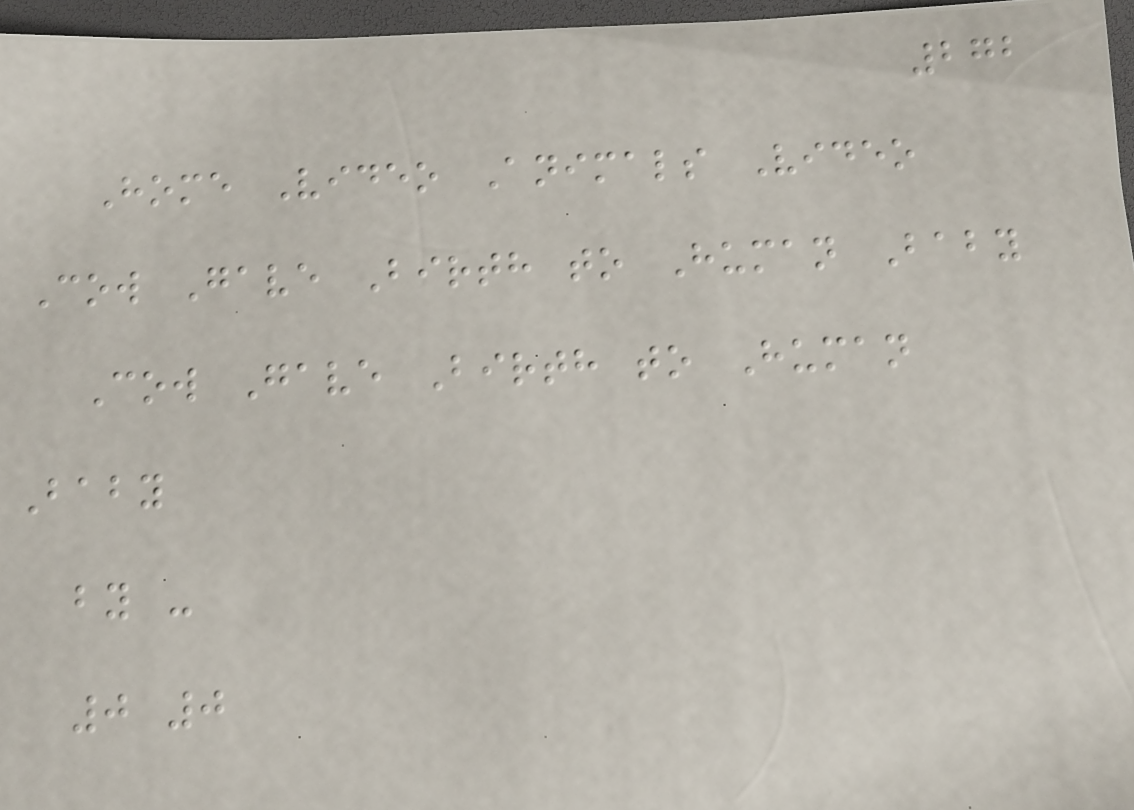272
Home Video Animals Video
Cow Gave Birth to Human Baby
Cow Gave Birth to Human
Baby
by -
0 0
